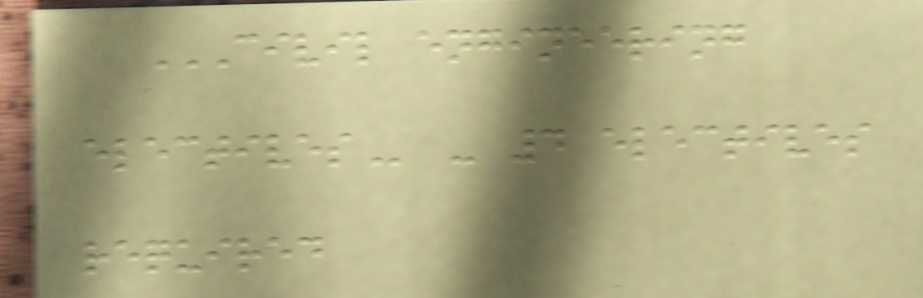CIVIL ENGINEERING
ELECTIVES - 4 electives
required
